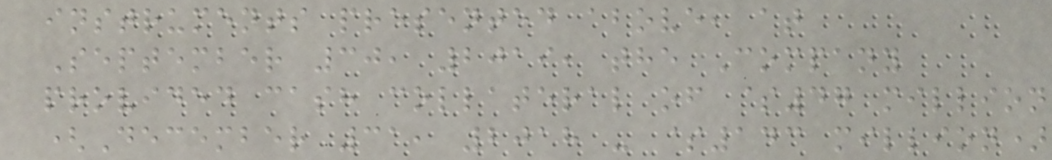instruments presented above, at
September 30, 2019, the Company
provided cash collateral of $47 million
(December 31, 2018 - $143 million)
